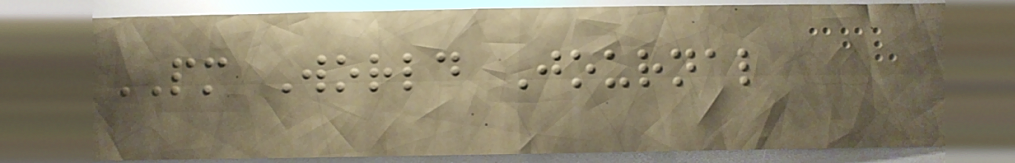PM World Journal
